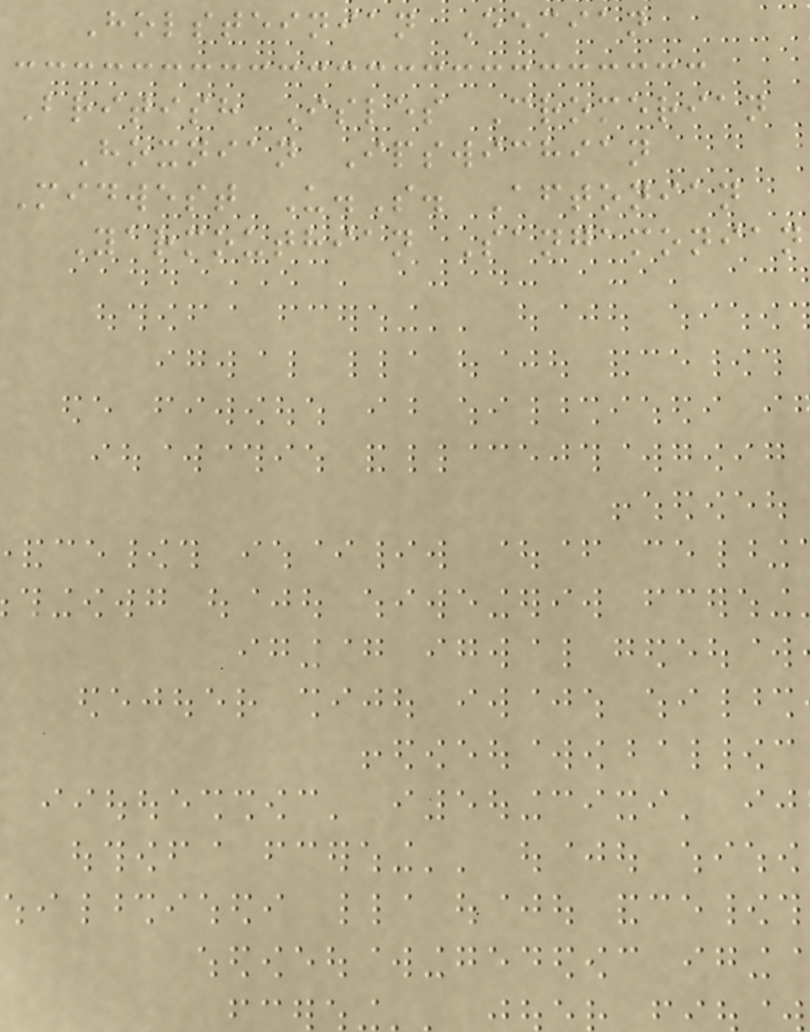Holsteinian Eemian
British Isles Cromerian
Hoxnian Ipswichian
Midwest U.S. Aftonian
Yarmouthian Sangamonian
